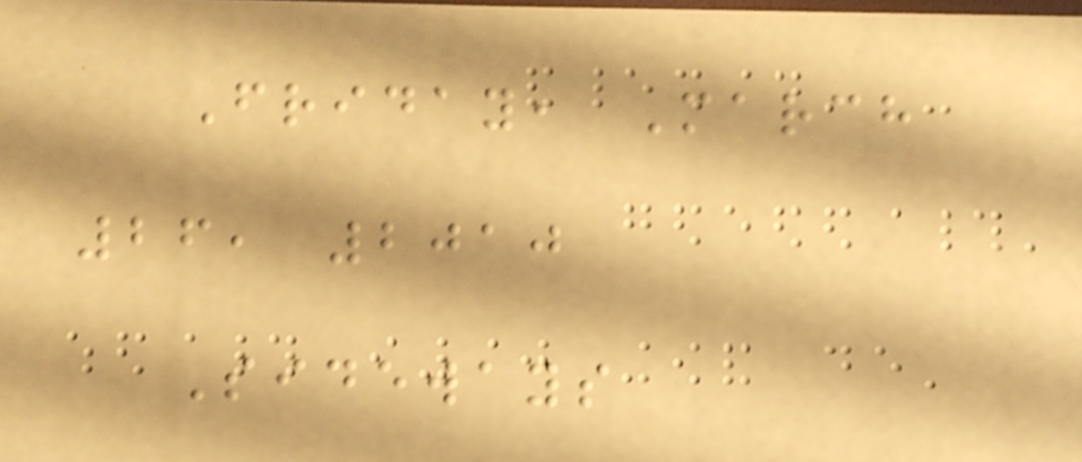Friday, March
26, 2010
Sideways
